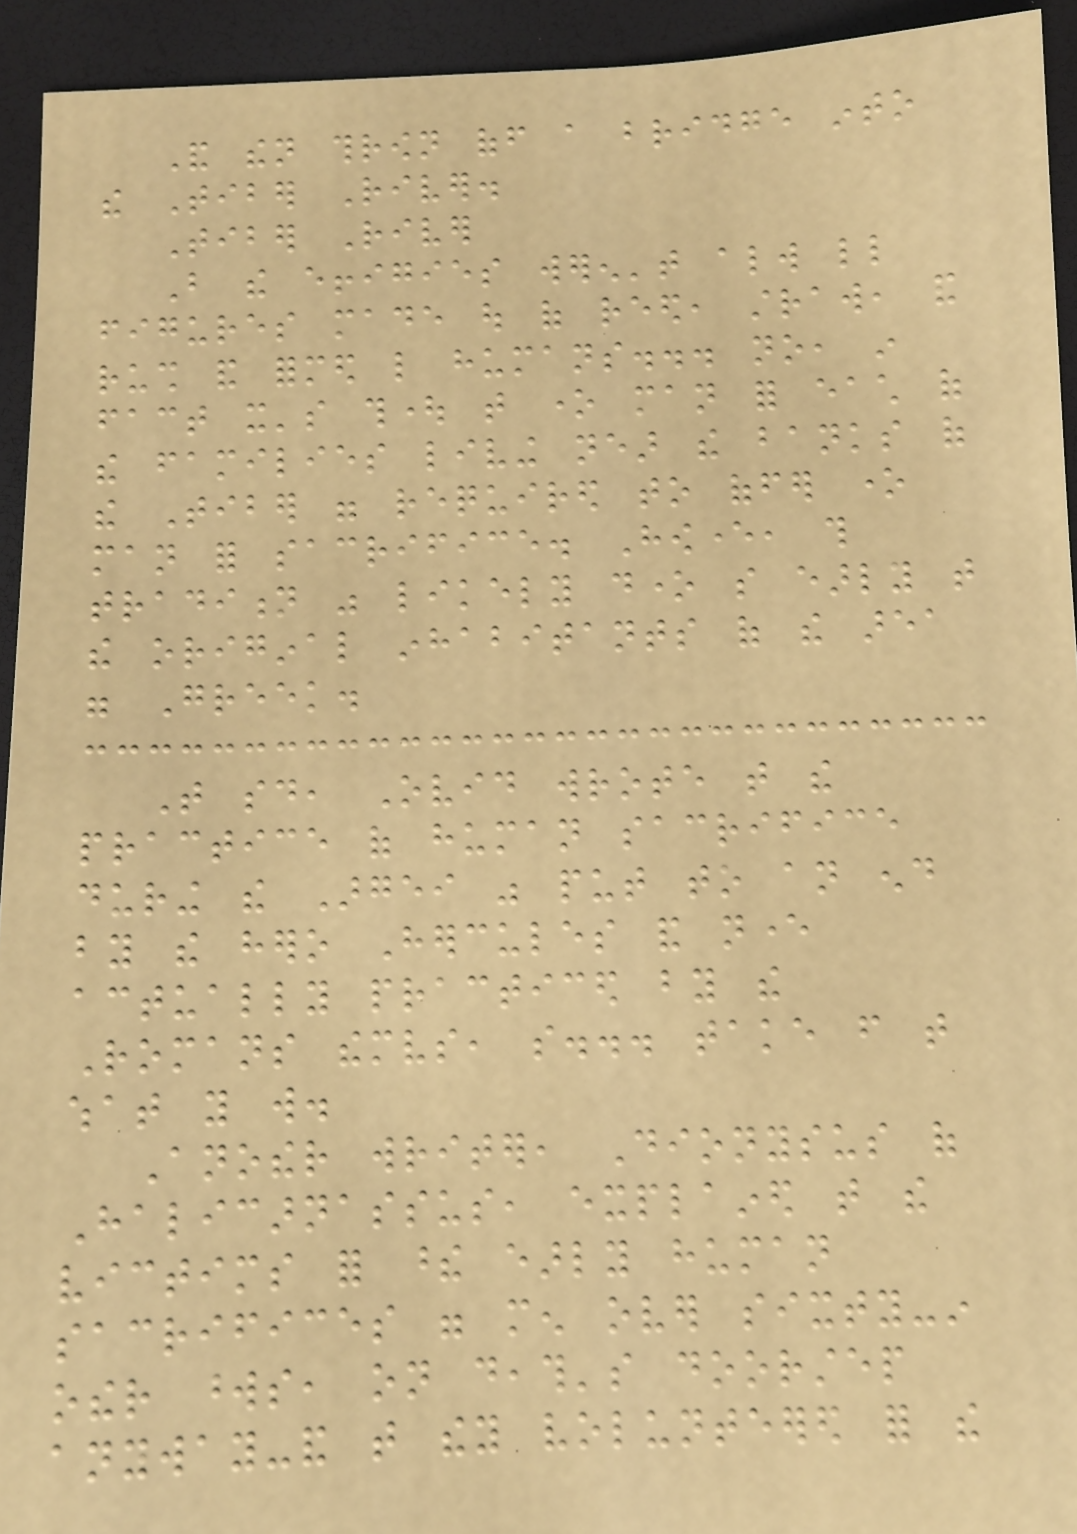And then thrown off a bridge into
the Tiber River.
Tiber River
But the effigies weren't always little
figures made out of reed, straw, and
rush and formed like humans... no, in
fact it's thought that one man for each of
the families living near the banks of
the Tiber were required to offer one
man for sacrifice. However, this
tradition was likely done so early that
the original inhabitants of the area
were Greek.
That said, Ovid wrote that the
practice of human sacrifice
during the Argei was put to an end
by the hero Hercules and never
actually practiced by the
Romans themselves, so... take from that
what you will.
Another writer, Dionysus of
Halicarnassus, explained that the
victims for these early human
sacrifices were men over sixty-in
other words, on death's doorstep
anyway-and that they volunteered for the
